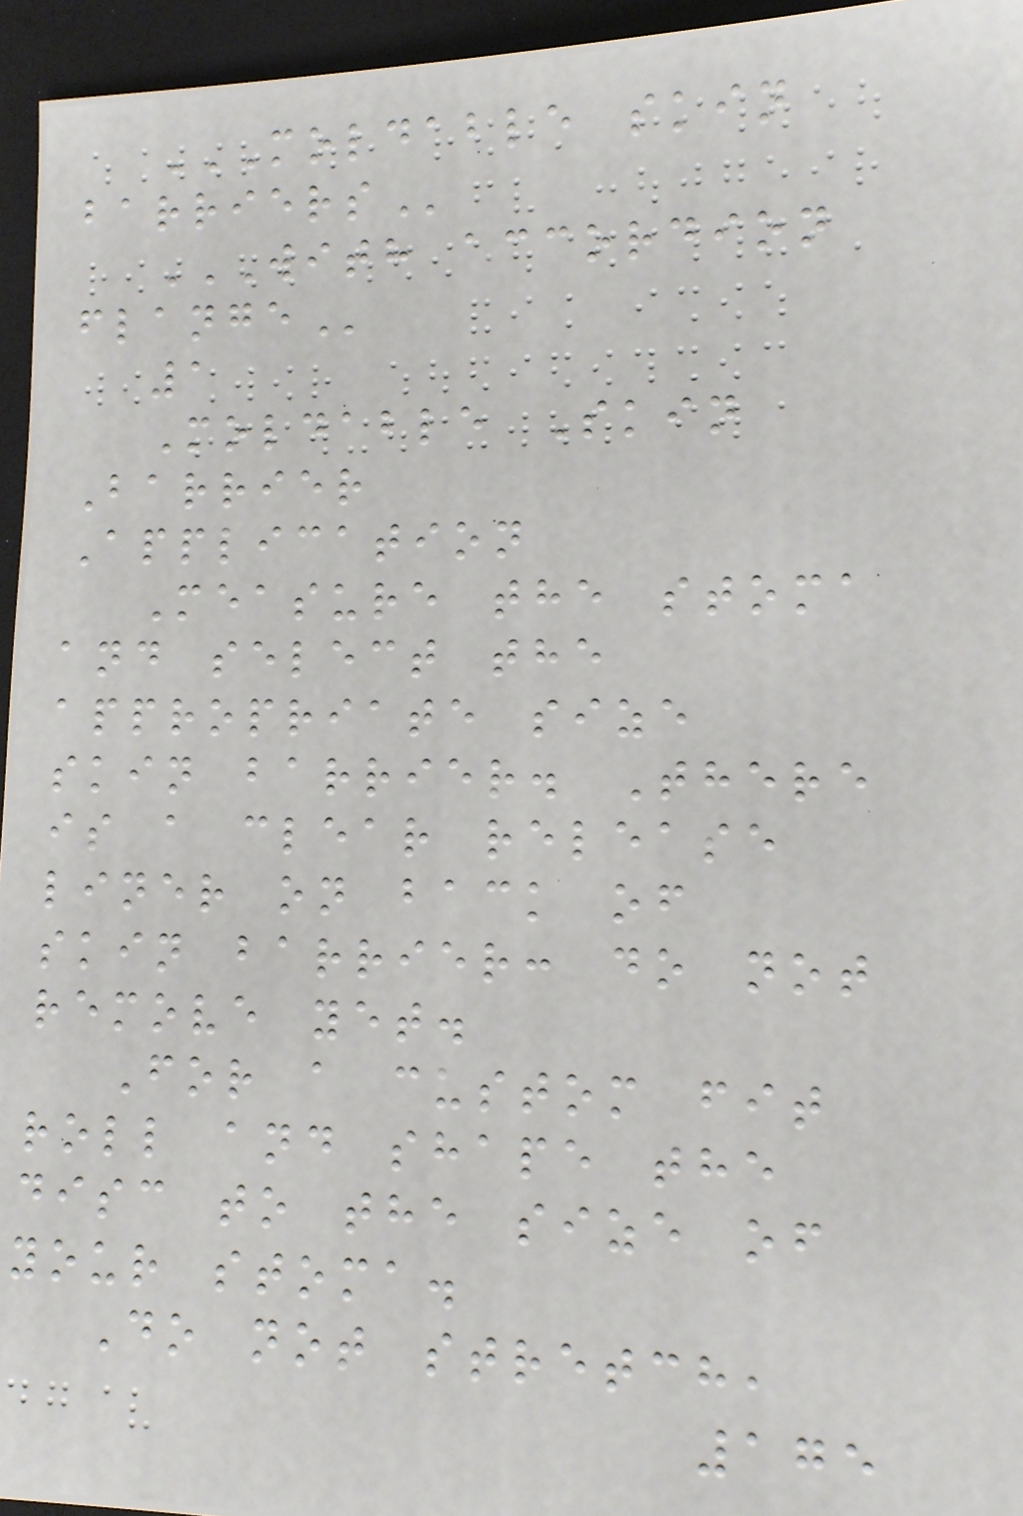MOLDABLE SKIN
BARRIERS
WITH ACCORDION
FLANGE
1
Moldable Skin
Barrier
Application
Measure the stoma
and select the
appropriate size
skin barrier. There
is a clear release
liner on back of
skin barrier: do not
remove yet.
For a custom fit
roll and shape the
disc to the size of
your stoma.
Do not stretch,
175
